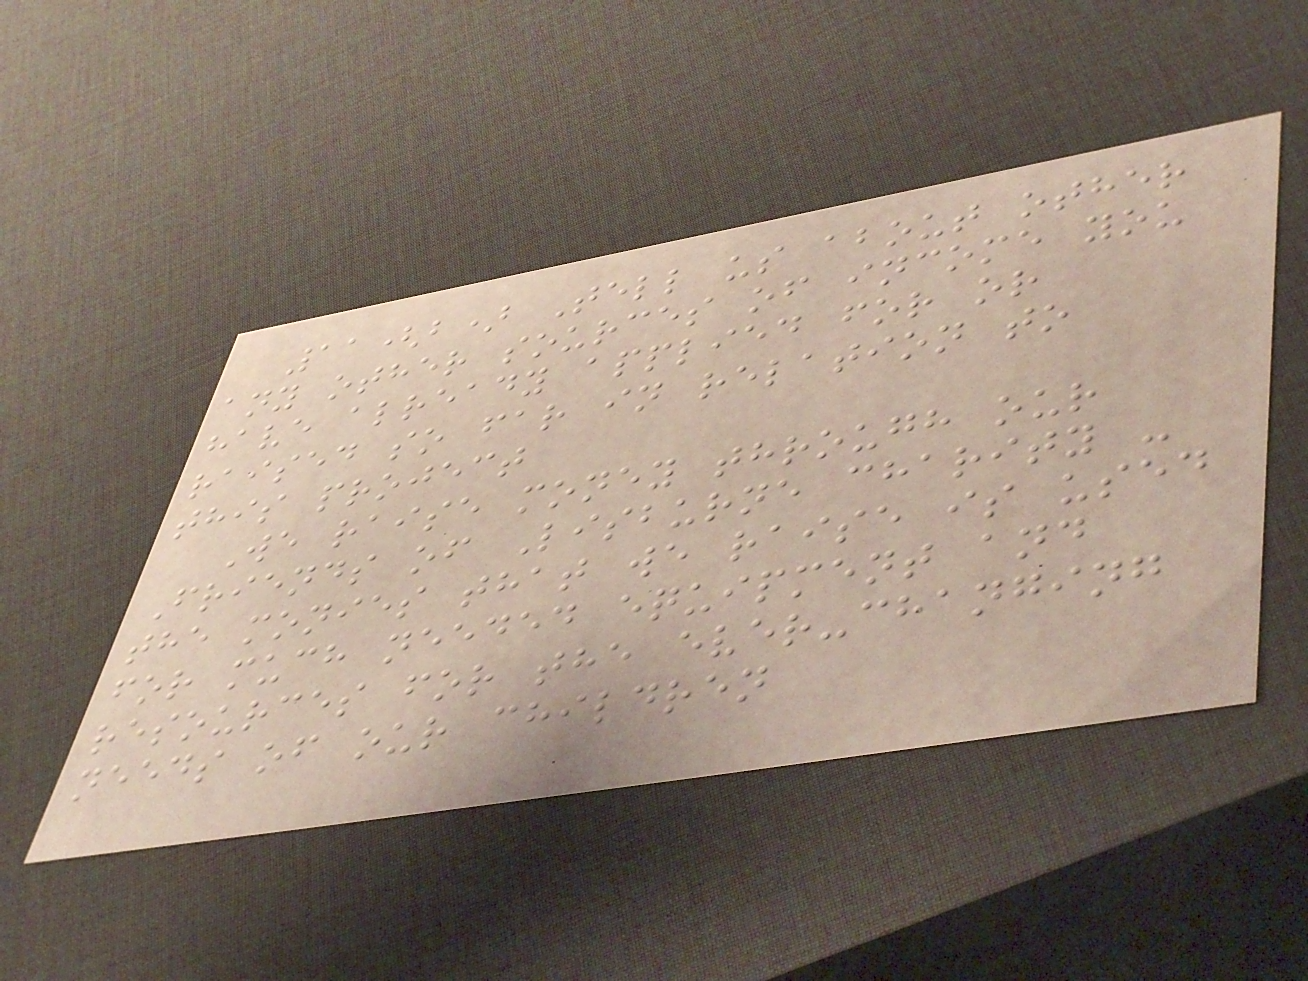11(b) Tell us about other
any other sources of income you
have already applied for or
raised so far in relation to
this project
We raise money through our
Friends of Lisburne charity -
the monies that we raise is used
for much needed equipment and
resources for the ever-changing
needs of our children
